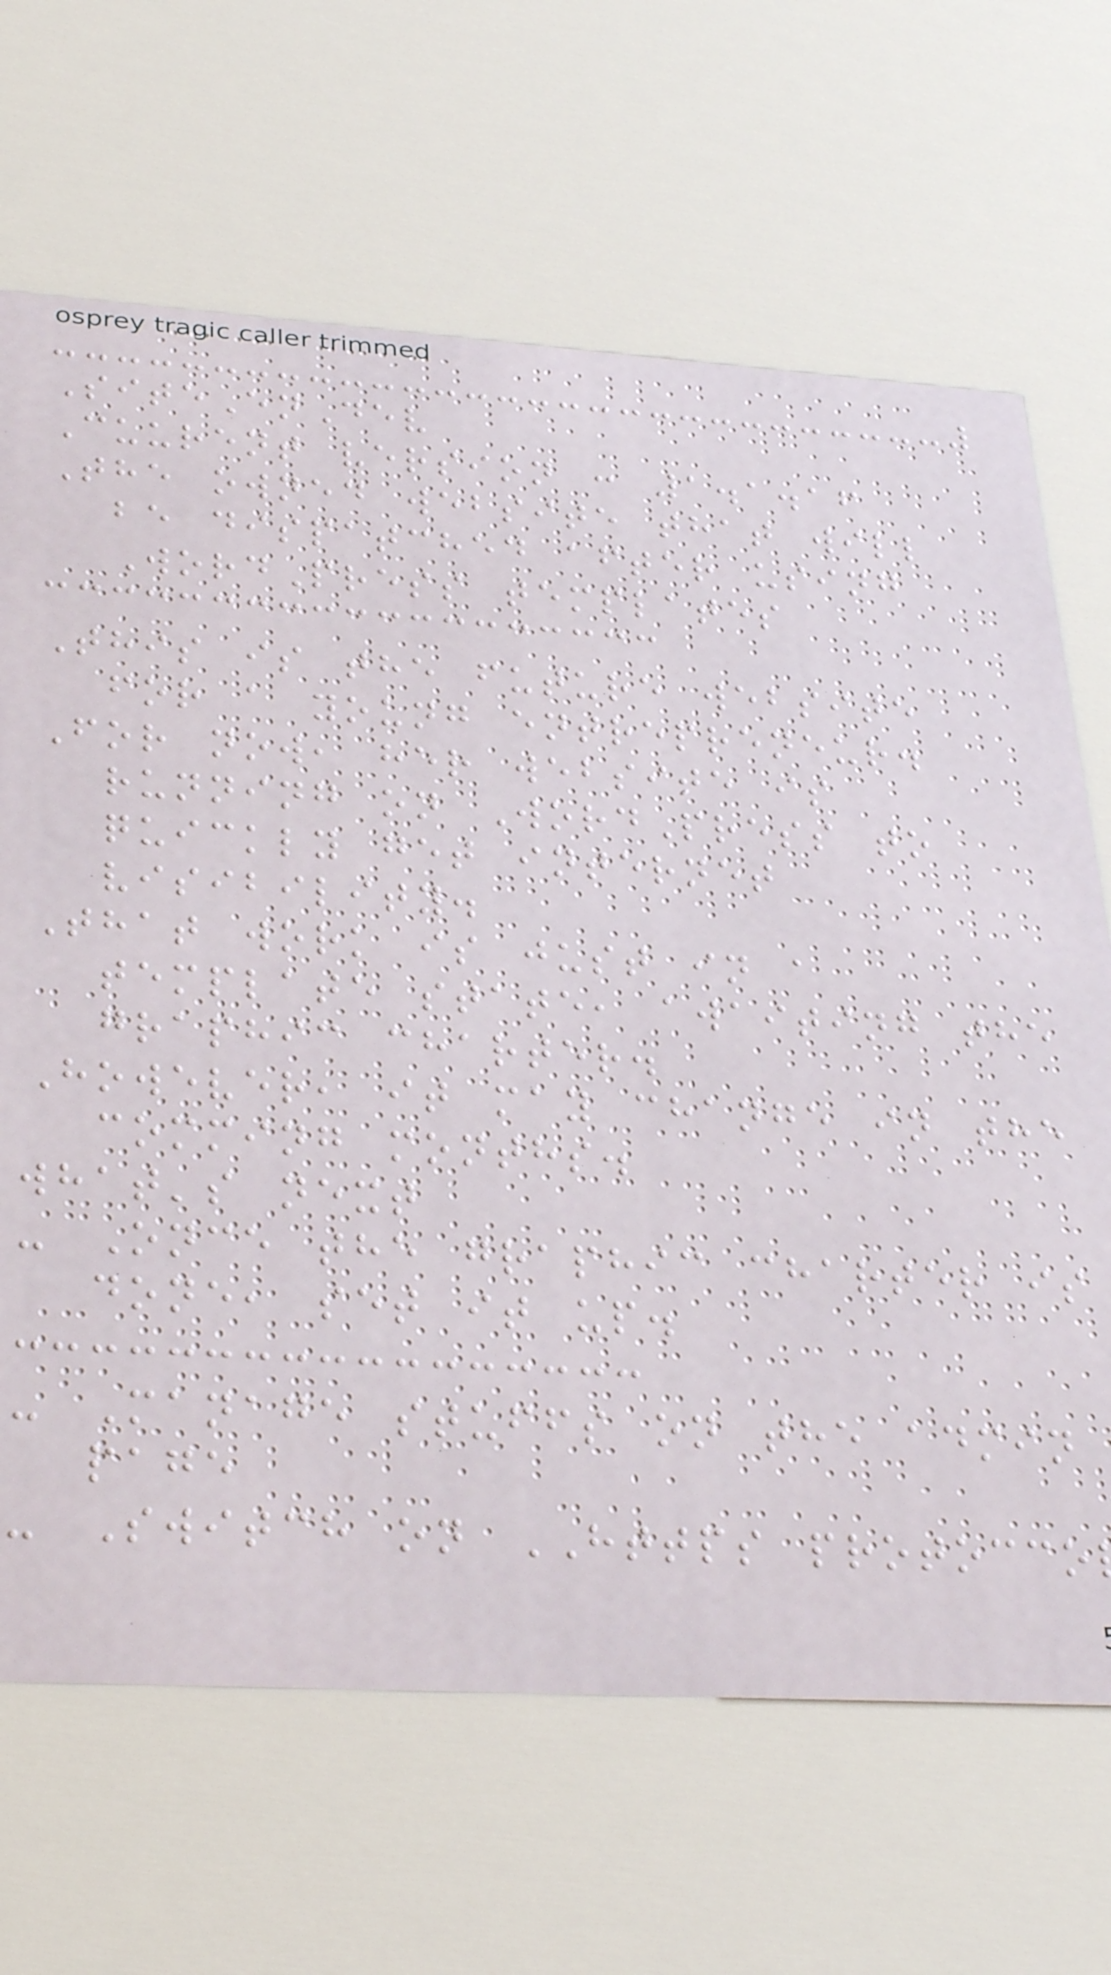SiteEnDev
Cuurent version : 1.1.16
The owned website that will
be dispatched after using
WordPress templates
This is the future website
for a young entrepreneur.
For now, her website is
running on WordPress to
quickly get internet
visibility.
That work is just in a
template state, awaiting the
graphic charter.
However, it may change in the
comming months.
what's next
- Once the graphic charter is
done, set it up.
- Manage stuffs on the admin
page
- Switch on HTTPS protocco
